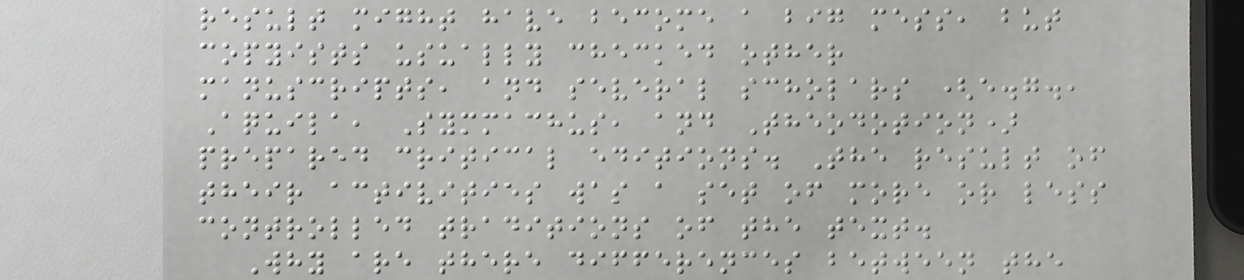result might have become a big mess, but
copyists usually checked other
manuscripts, and several scholars (e.g.,
Aquila, Symmachus, and Theodotion)
prepared critical editions. The result of
their activities was a set of more or less
controlled traditions of the text.
Why are there differences between the
